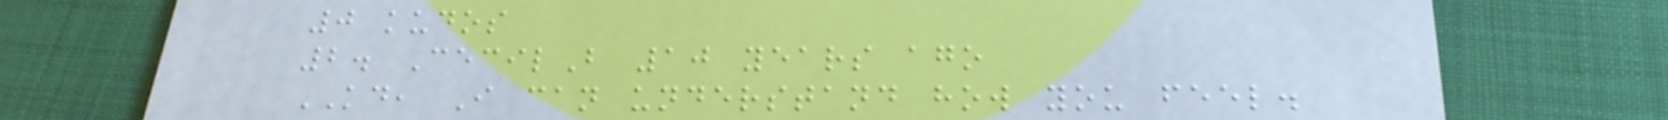0 kudos
2. CecilB 10 years ago
KD, I can understand how you feel.
